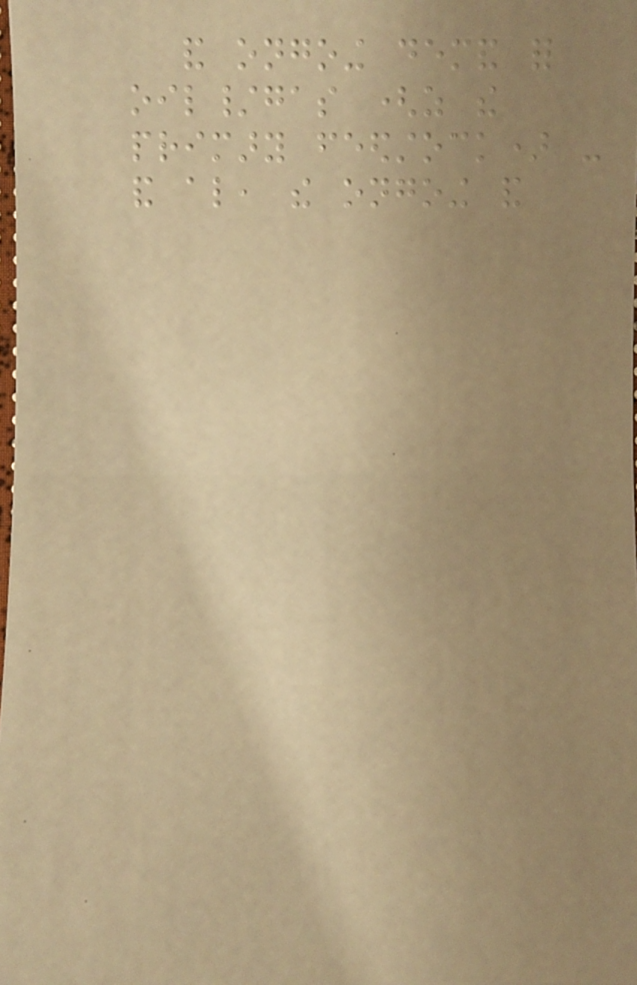and ongoing demand for
oil/gas (as the
primary feedstock) -
and also, the ongoing and
